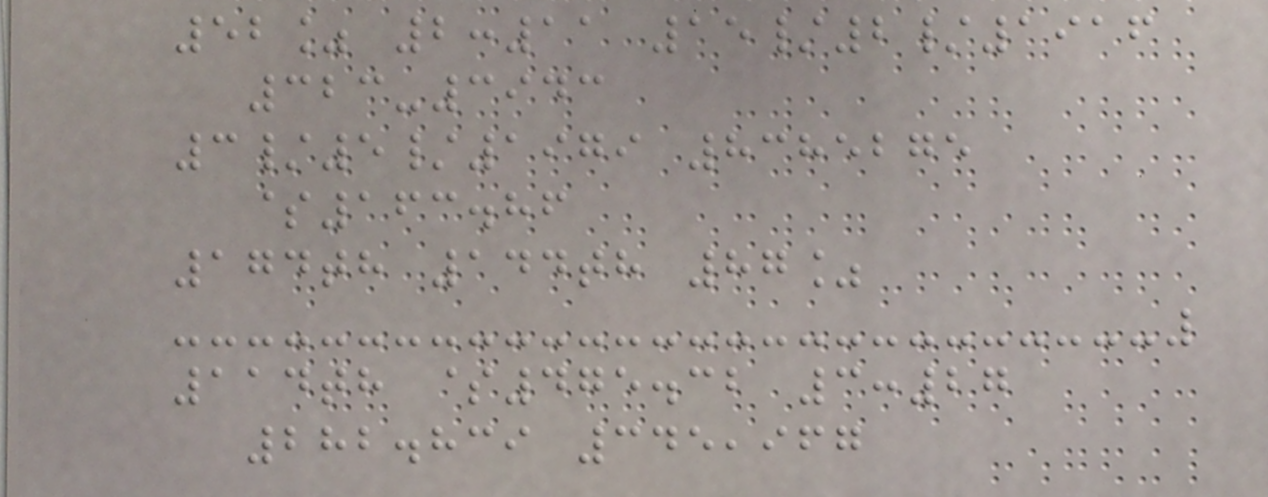52% 2:11 15/2/1916
323-3943
3/5/1979 8385275
$163.86
174th 144th 87%
114th $475.32 3:27
282.839 345,967
